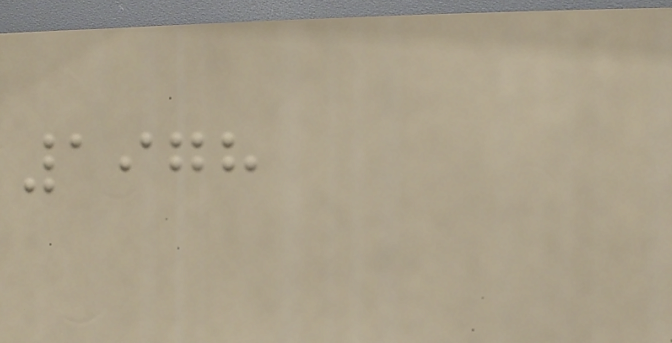1978
